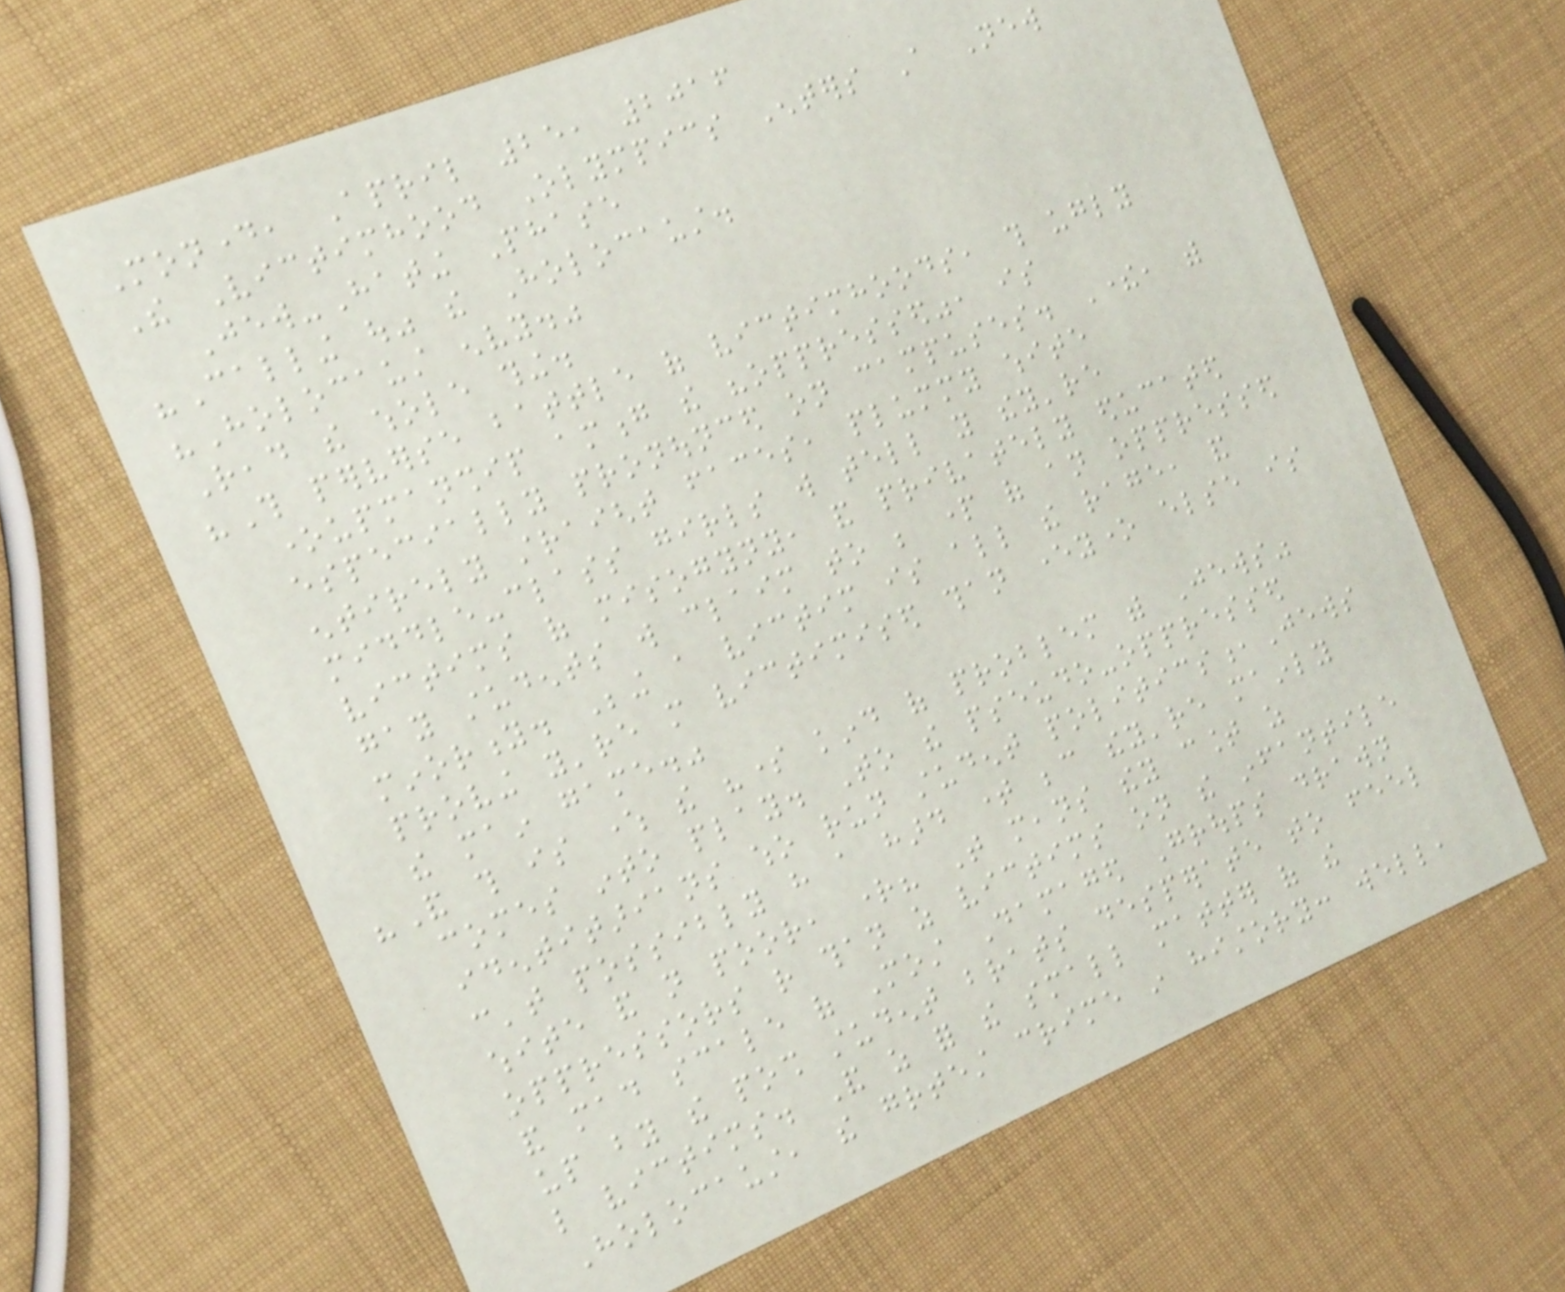Monday, April 25, 2016
The Victimhood Olympics Enters A New
Jew-Hating Phase
"Calling out" the Holocaust.
"Holocaust envy."
Read the whole thing.
"This perverse battle of victimhoods, this ugly
oneupmanship among the "oppressed", is
especially pronounced on campuses. There, with
entirely straight faces, plummy white
middle-class girls will tell you they're
victims of misogyny, and privately educated
gay students will claim to be part of an oppressed
minority. Being a victim is all the rage, and
proving you're more victimised than everyone else is
the main game."
"And this is where the "some kind of problem with Jews"
comes into play. To the pseudo-oppressed
identitarians who run student politics,Jews
can't possibly have a hard time because they're mainly
white and not poor, right? That means they count as
oppressors rather than as victims on the infantile
and mad scale of Most Damaged Groups drawn
up by the posh student brats desperate to feel
like victims. And as for the small matter of the
Holocaust, the greatest crime in history: well,
